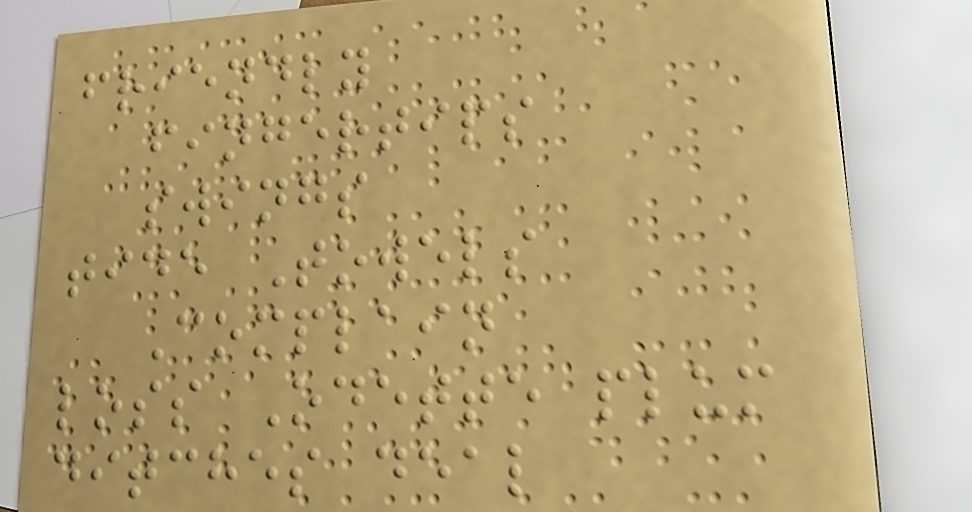friendly
fingertips
swings
tide Towels
Complain
loss Odette plum
ditches deal
